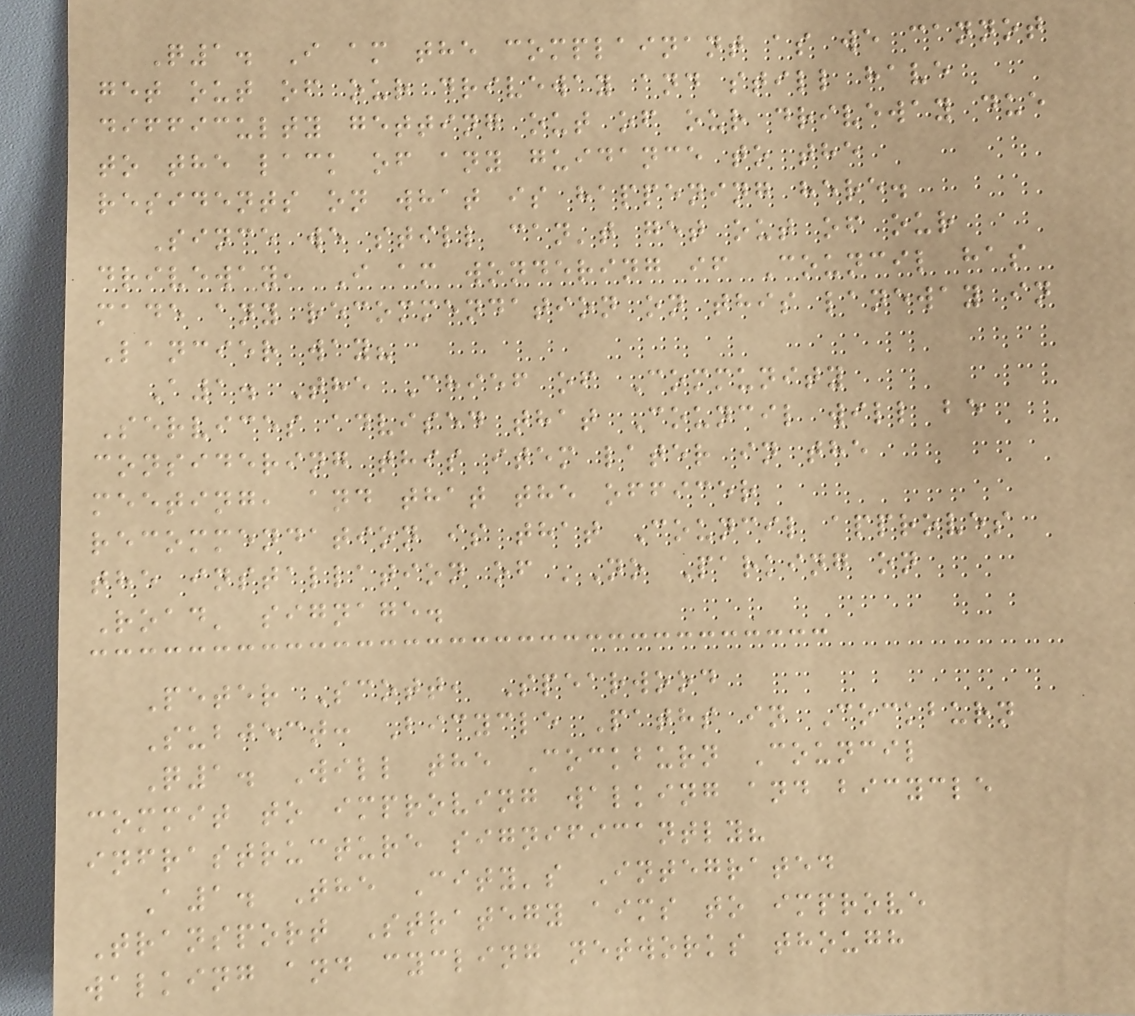Q1. I am the complainant as we cannot
get out of our driveway and still have
difficulty getting out of our driveway due
to the lack of any guidance to the
residents on what is happening here.
Since we still can't get out of our
driveway, I am wondering if Council has
made any recommendation on this laneway in
Lancier way?
A1. The Chief of Community
Services advised that Council will be
considering this item later in the
meeting, and that the officer
recommendation is that Council approves
the installation of 'No Parking on
Road' signage.
Peter Scott, Spearwood
Subject: Bicycle Paths in Cockburn
Q1. Will the Cockburn Council
commit to improving walking and bicycle
infrastructure significantly?
A1. The City's Integrated
Transport Strategy aims to improve
walking and cycling networks though
